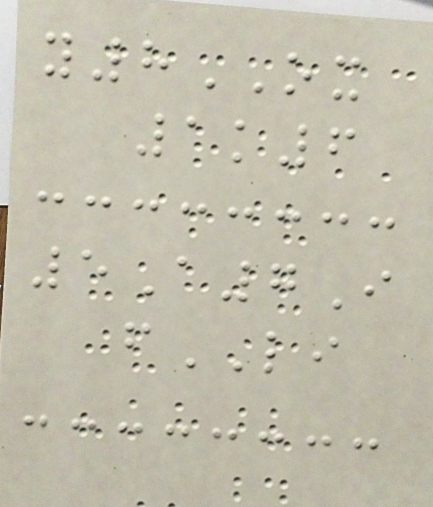y8OX
1k6
5A7I
fLI
